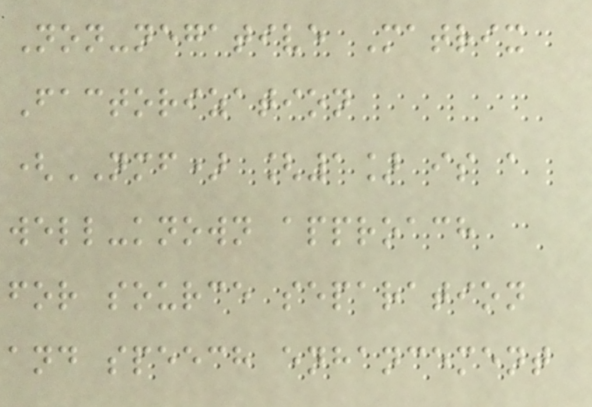Non-negative Matrix
Factorization
(NMF) [1] is a
well-known approach
for source separation
and speech enhancement
